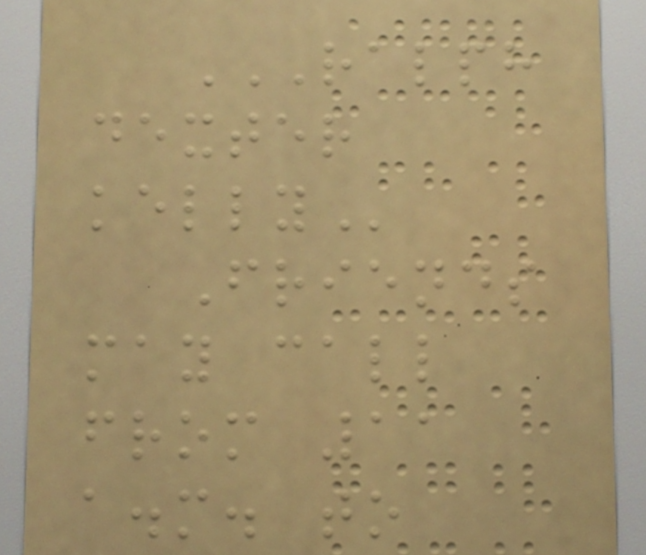RALPH
DEXTER
KELLY
Friends
may call
from 11
a.m. to
